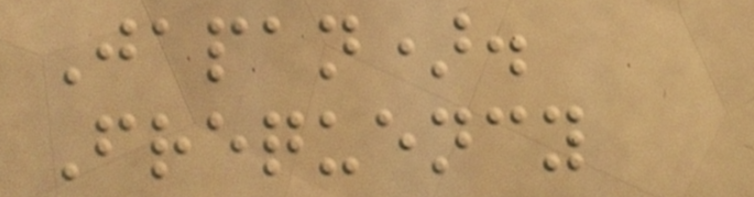Japan).
Frequency
